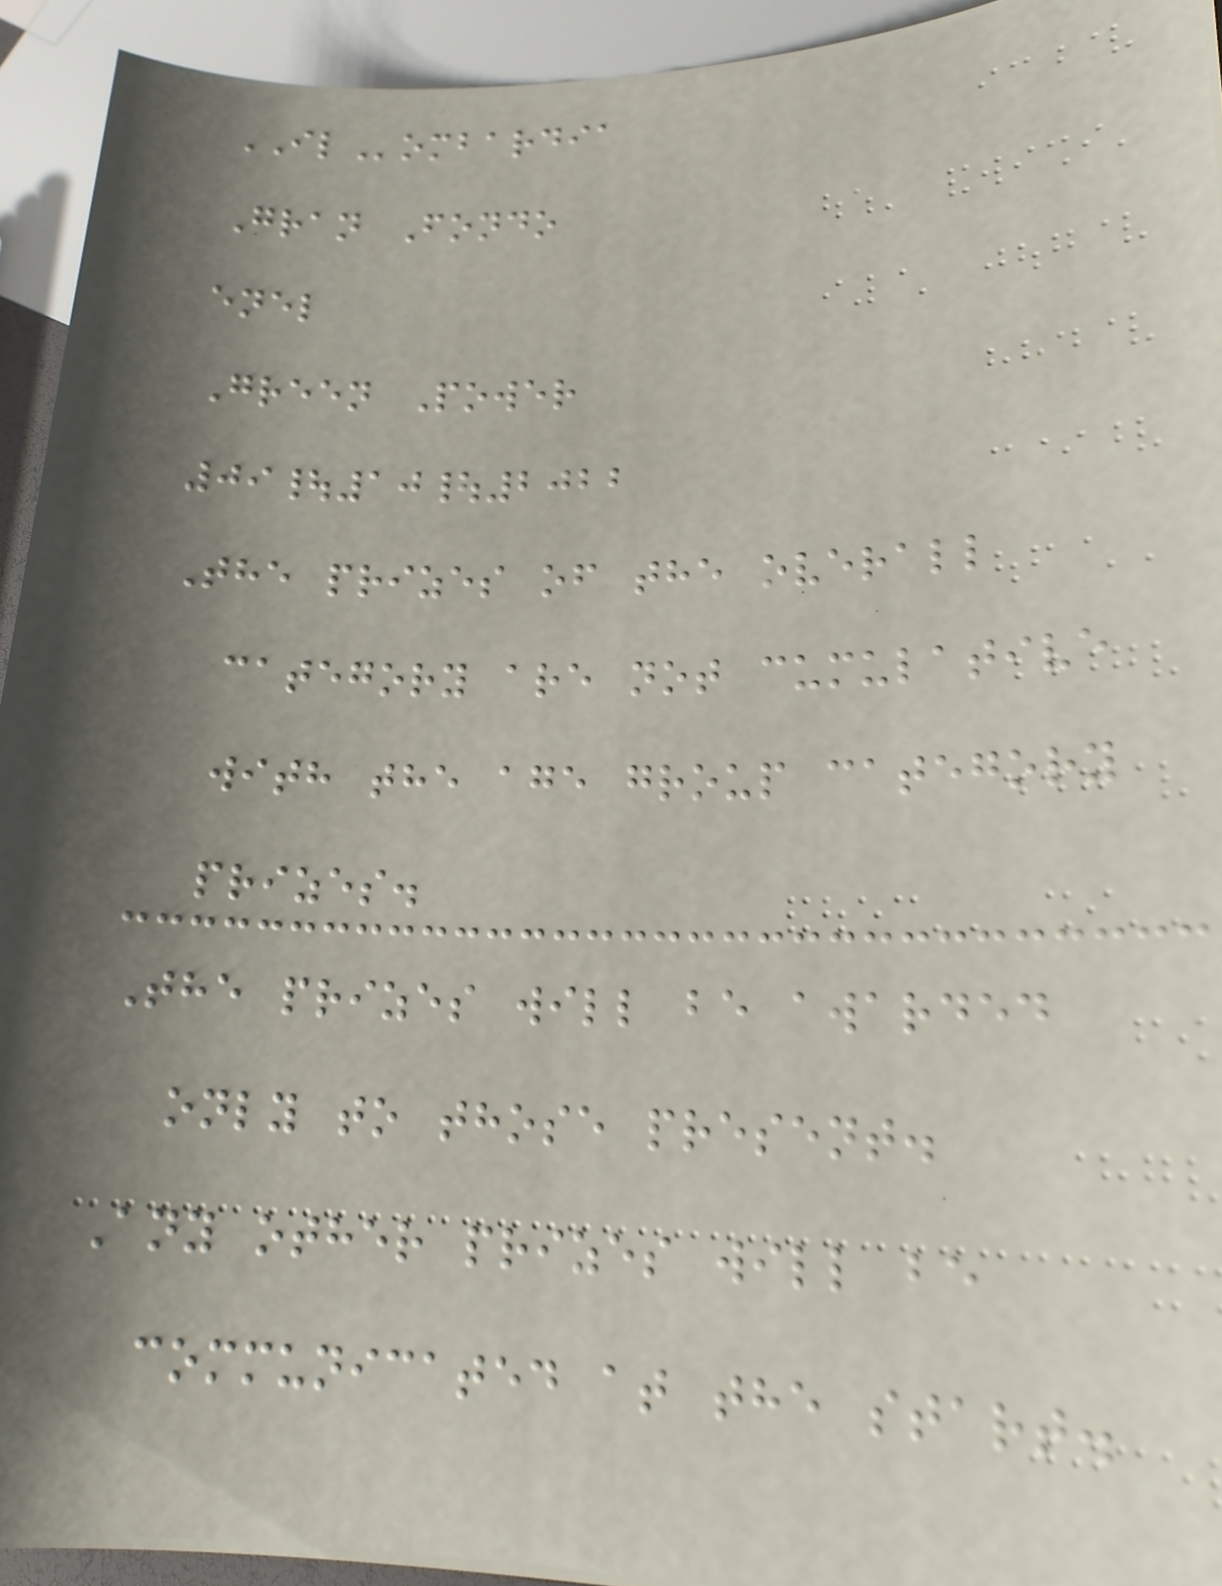ILombardia
Gran Fondo
enel
Green Power
09|10|2022
The prizes of the overall
category are not cumulative
with the age group category
prizes.
The prizes will be awarded
only to those present.
Any other prizes will be
communicated at the start.
